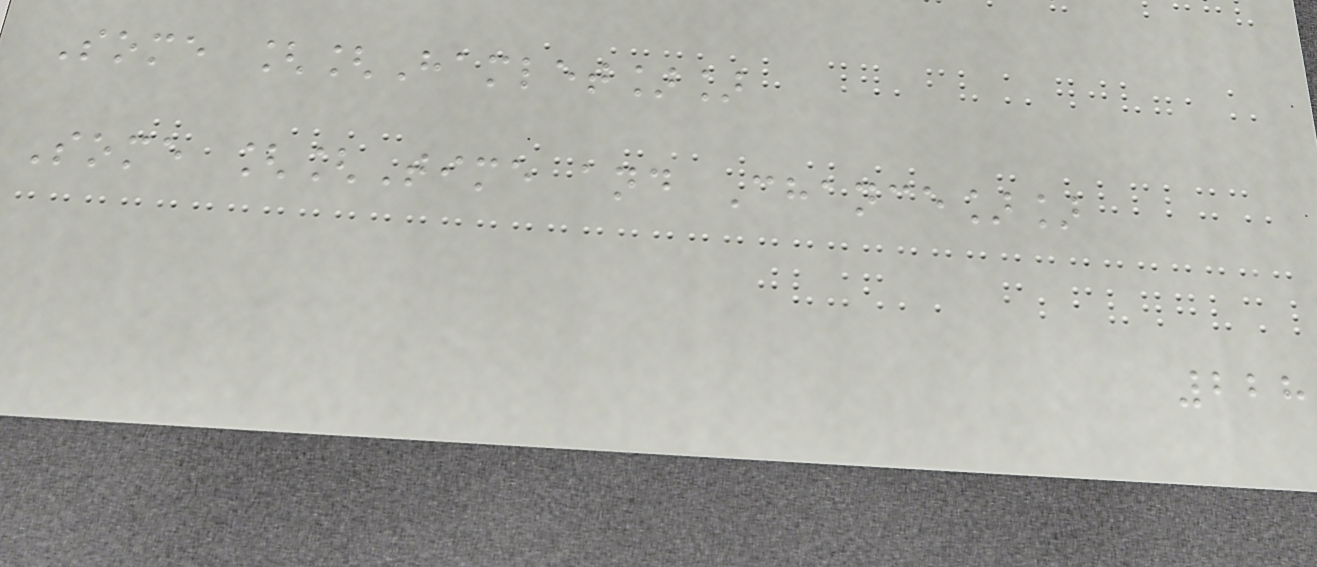Some [[Hamlet]]
Some [[Time and Chance]]
228
